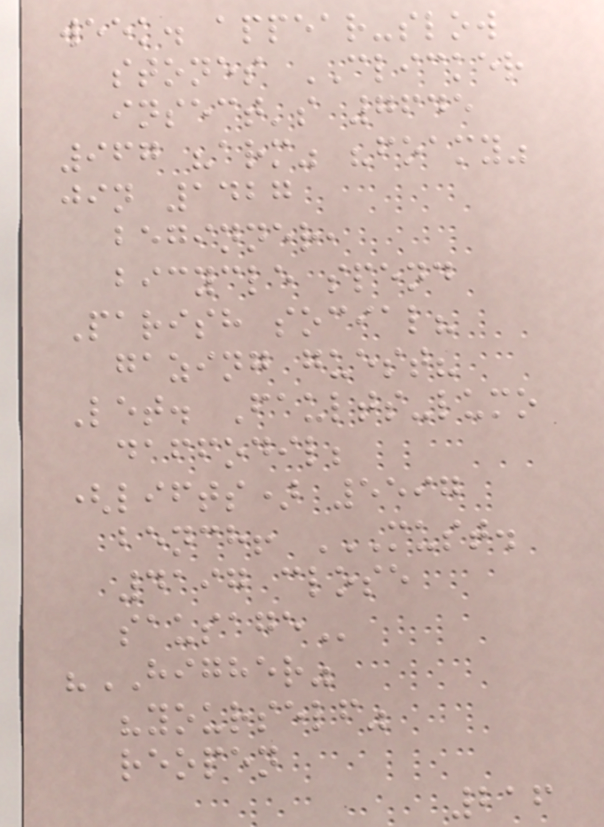week. appear-slow
stones CLICKER
insect's 7645
967 "arm" "foamy"
jin 1427
beginner,
bicycle spend
Parish social?
gazing guest?
Let. Faults-lumo
daffodil;
(lifts) 5597
bench! MUST.
4197 CLOSE
SAUSAGE
"HIGHER"
"yourself"
reopen
216
